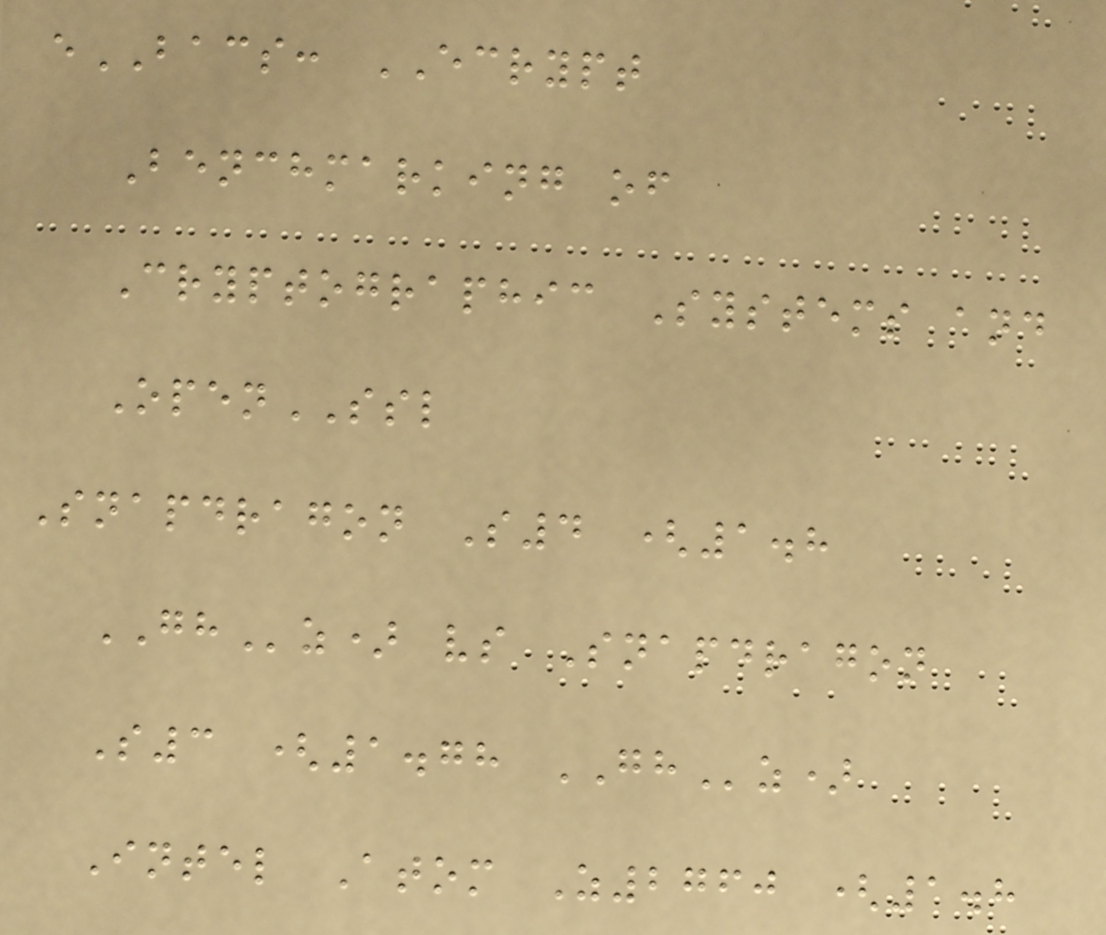eBACS: ECRYPT
Benchmarking of
Cryptographic Systems and
OpenSSL
Snapdragon S4 (1.8
GHz) vs Snapdragon
S3 (1.78 GHz)
Intel Atom Z2760 (1.8
